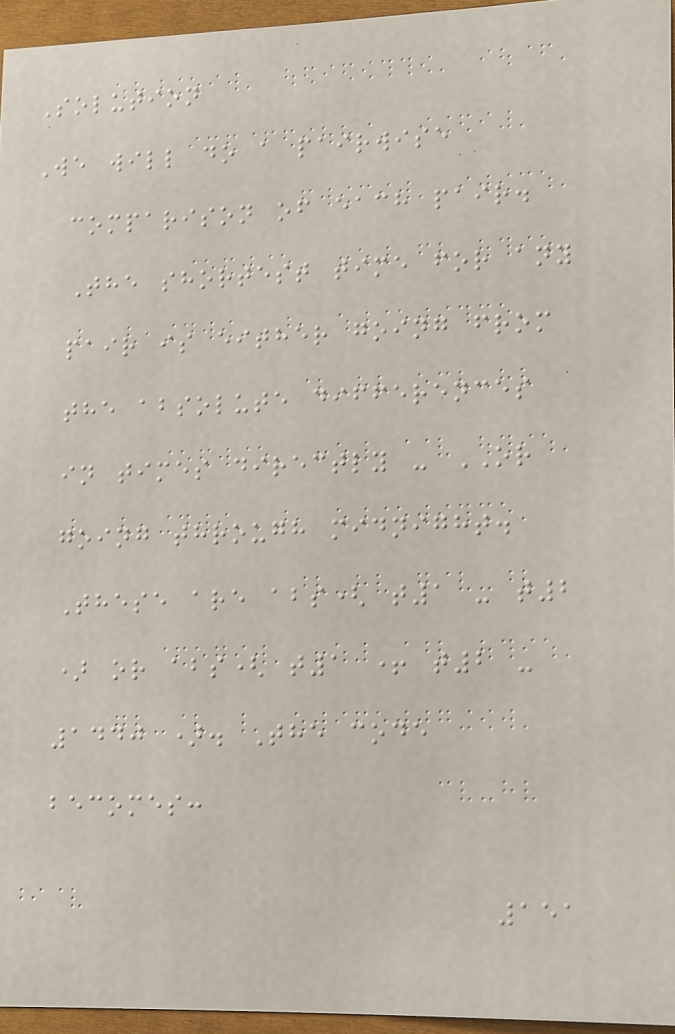Solution
We will do a pairwise
comparison of each pair.
The shortest time for any
pair is either going from
the absolute differences
in times directly - OR
going through midnight.
These are abs( t1 - t2
) or abs( t1 + t2 -
1440 ). The code
becomes:
151
